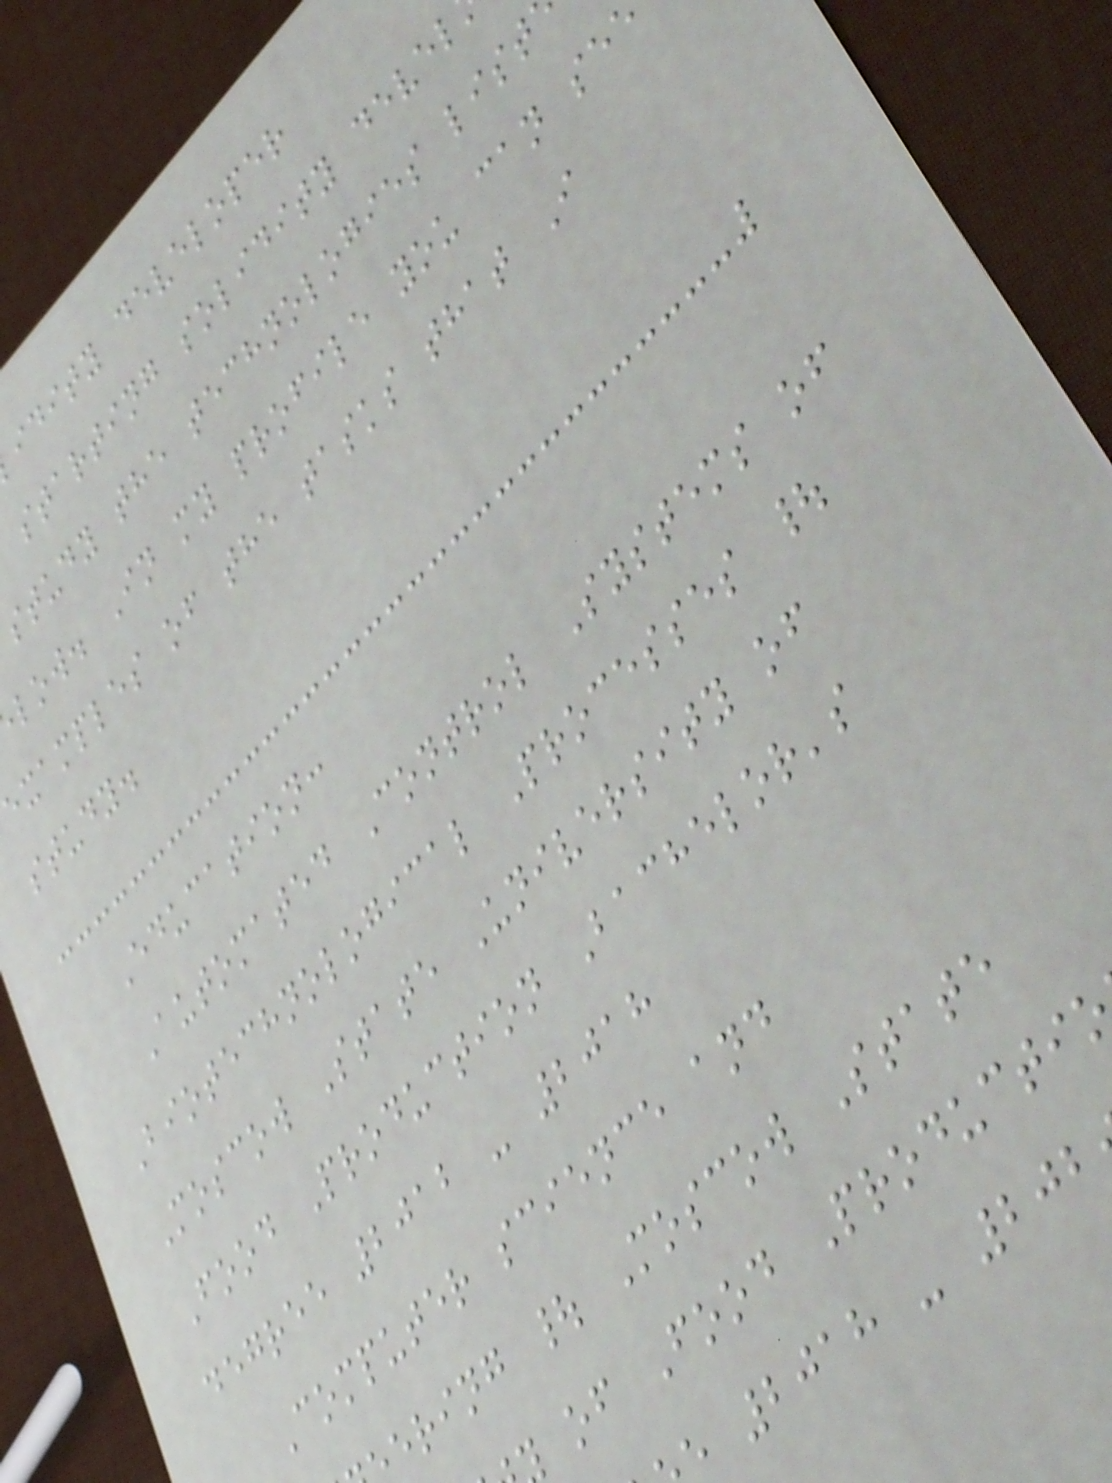idity developer
starting solidity devel
study the technologies list
low. In my profile you can se
examples of the tasks that I
study.
Education:
Automated Control Systems of
Biotechnological Processes |
Moscow State University of
Food Production Bachelor's
degree 2012 - 2018
Computer science and
ering | Moscow State
of Food Producti
2018 - 202
